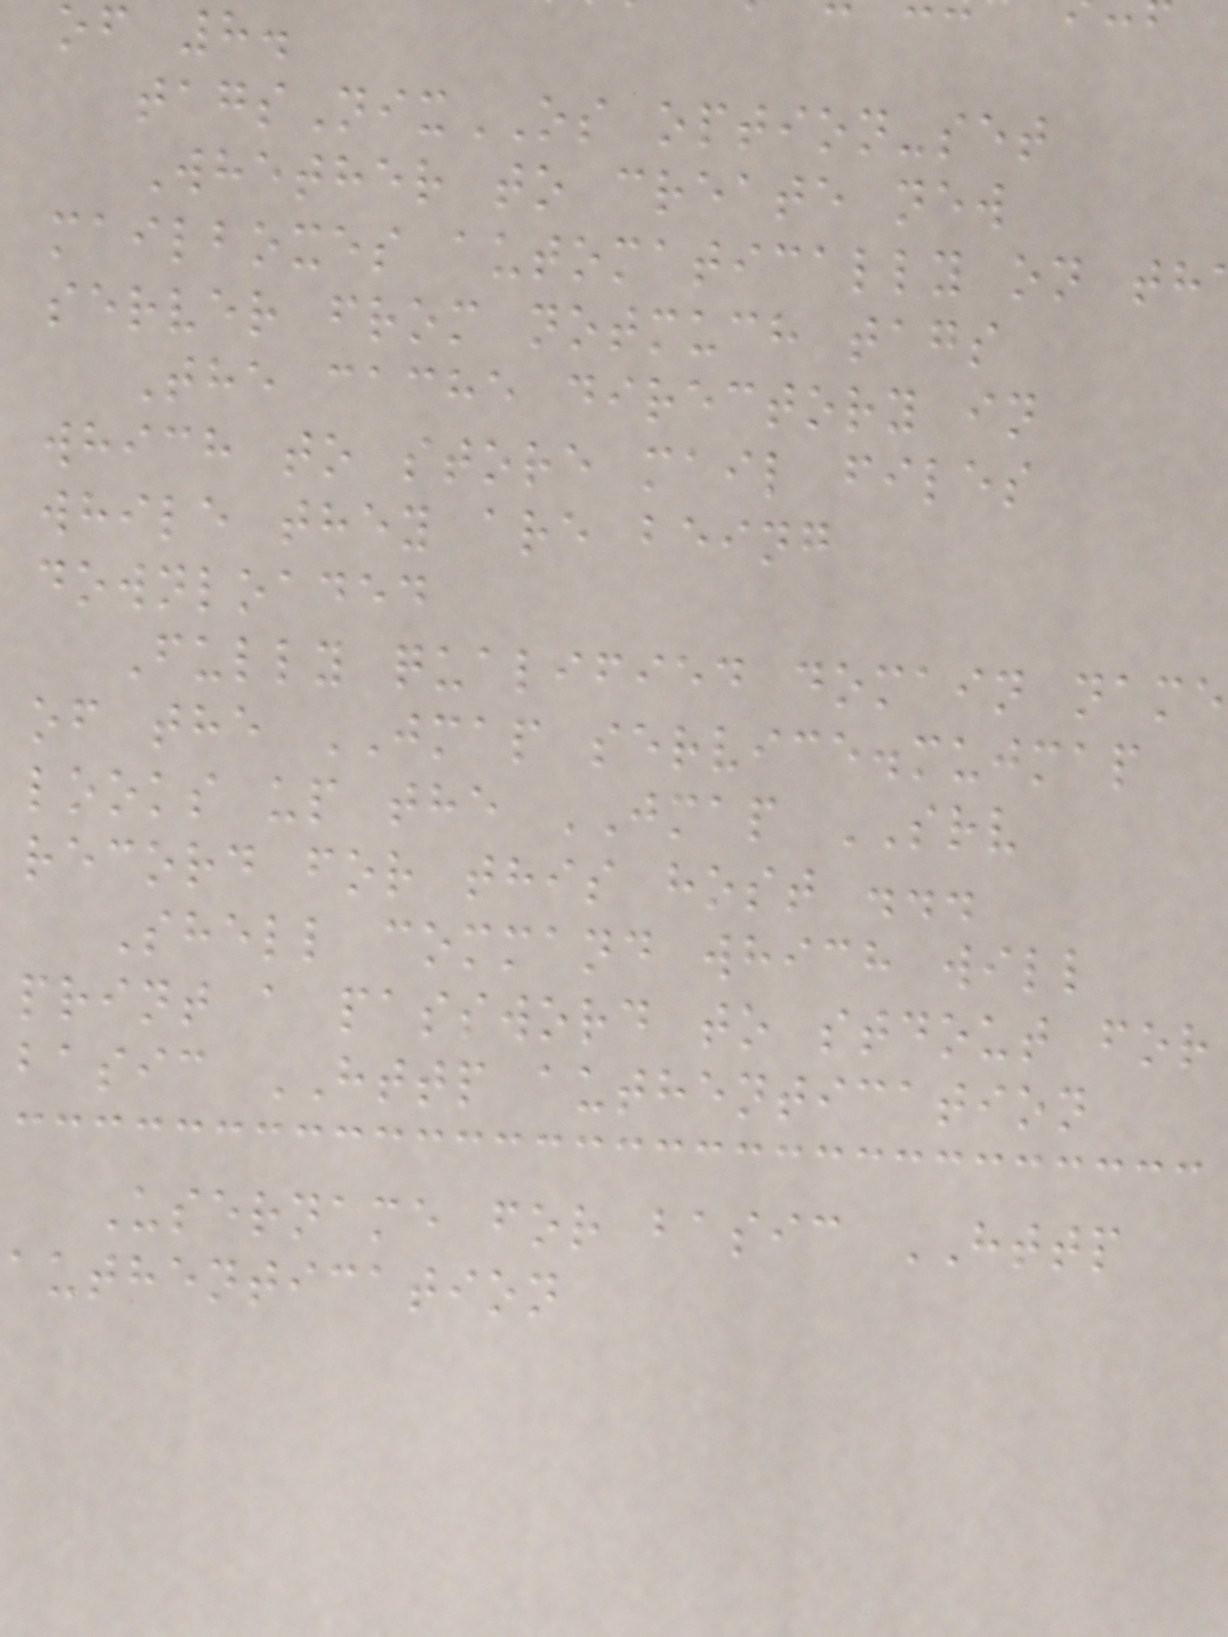of 8.
tagsNixOS option-set
Whether to create new
mailboxes automatically on th
server from notmuch tags
The cache directory in
which to store mail files
while they are being
downloaded
Fully qualified domain name
of the JMAP service.mujmap
looks up the JMAP SRV
record for this host ...
Shell command which will
print a password to stdout for
basic HTTP authentication
Username for basic HTTP
authentication
